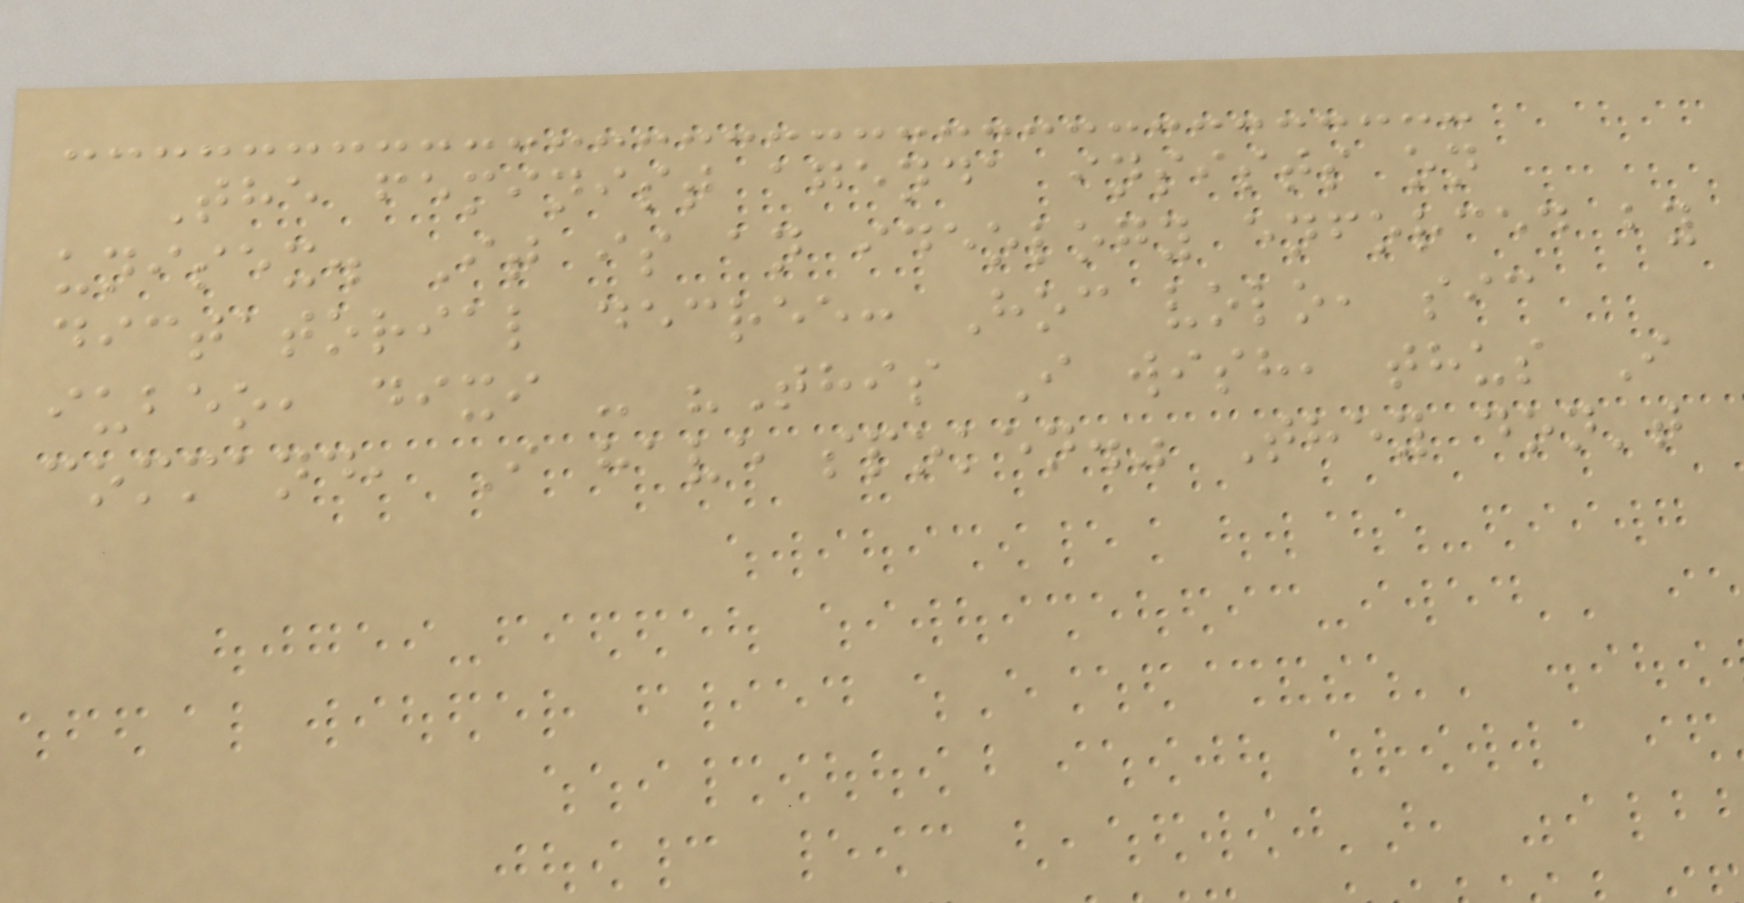The feminist agenda insists on
unisex. It is an ideology enforced by
dictatorial decree: Hoc volo, sic
iubeo, dixi - "This I wish, thus I
command, I have spoken." They don't
